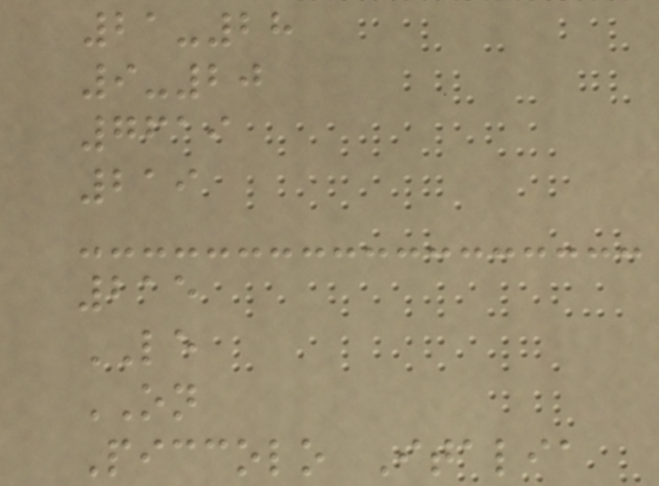21-28
9-20
7619
219
215
LE
ON
Piccolo Italia
